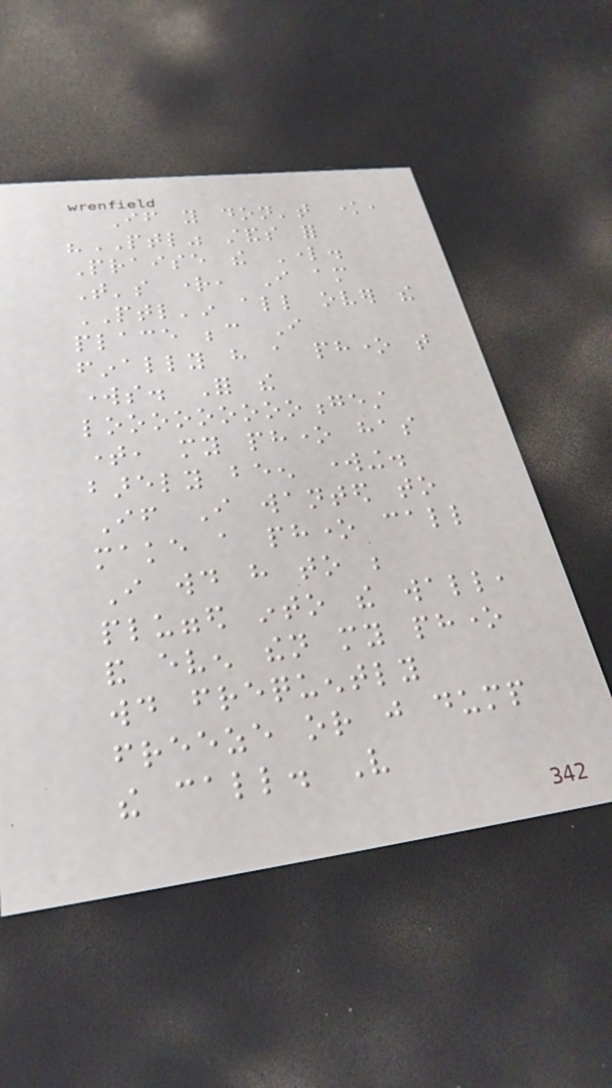If you don't know,
"PTL" stands for
Praise the Lord.
That's right, I am
PTL'in all over the
place because I
finally have a phone that
works. For the
loooooooooongest
time, my phone has
barely been working.
If I wanted to
make a phone call
I would have to be
plugged into the wall,
and even then my phone
would frequently
freeze or just dump
the call. Very
